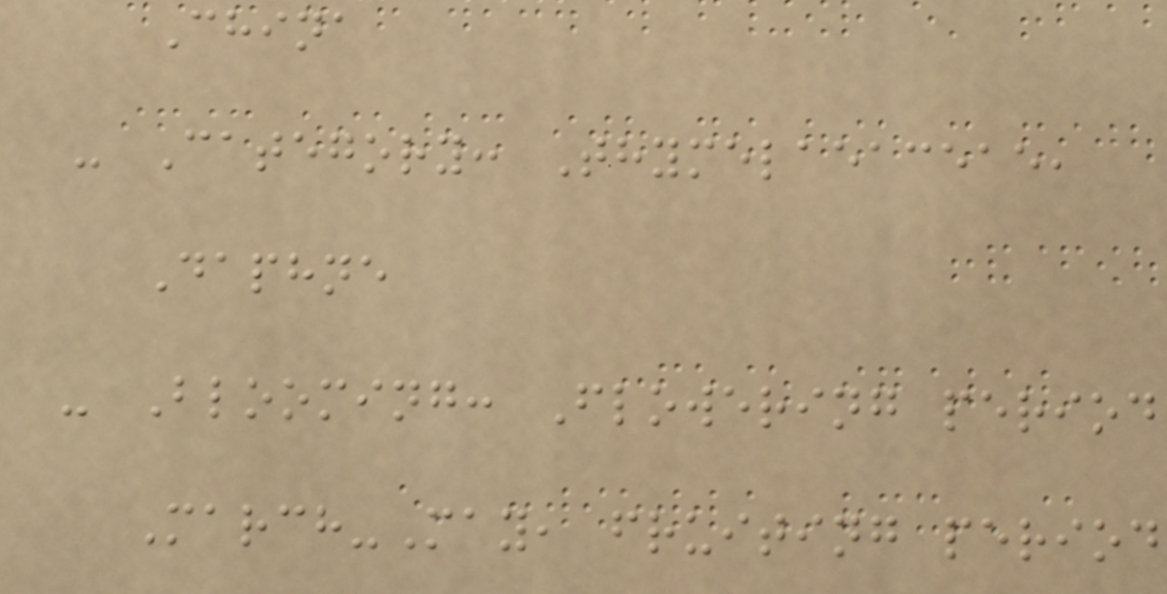China
- Category: Thymelaeaceae,
Daphne
- Blooming: Flowering period
March-May, fruiting period
